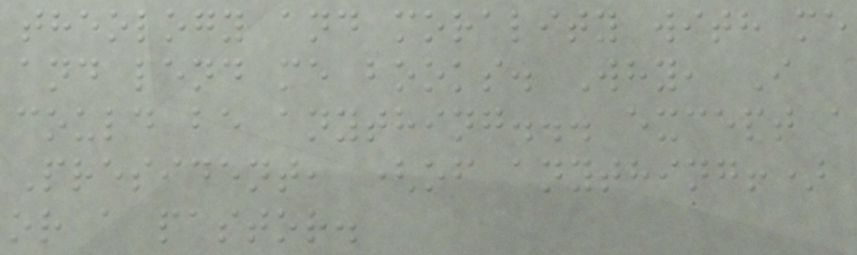theology and morality with me
and lend me books. Why, I
could be anything... except a
President, (of anything!)
or a pastor.
